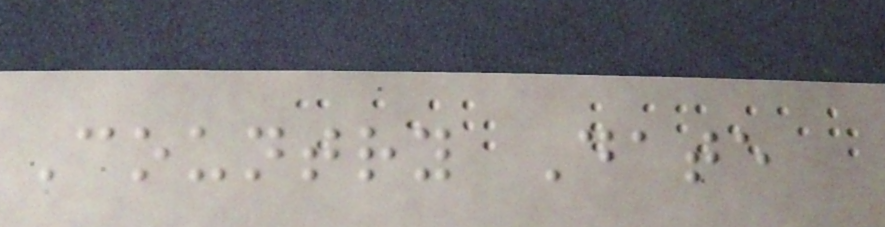Country Date
